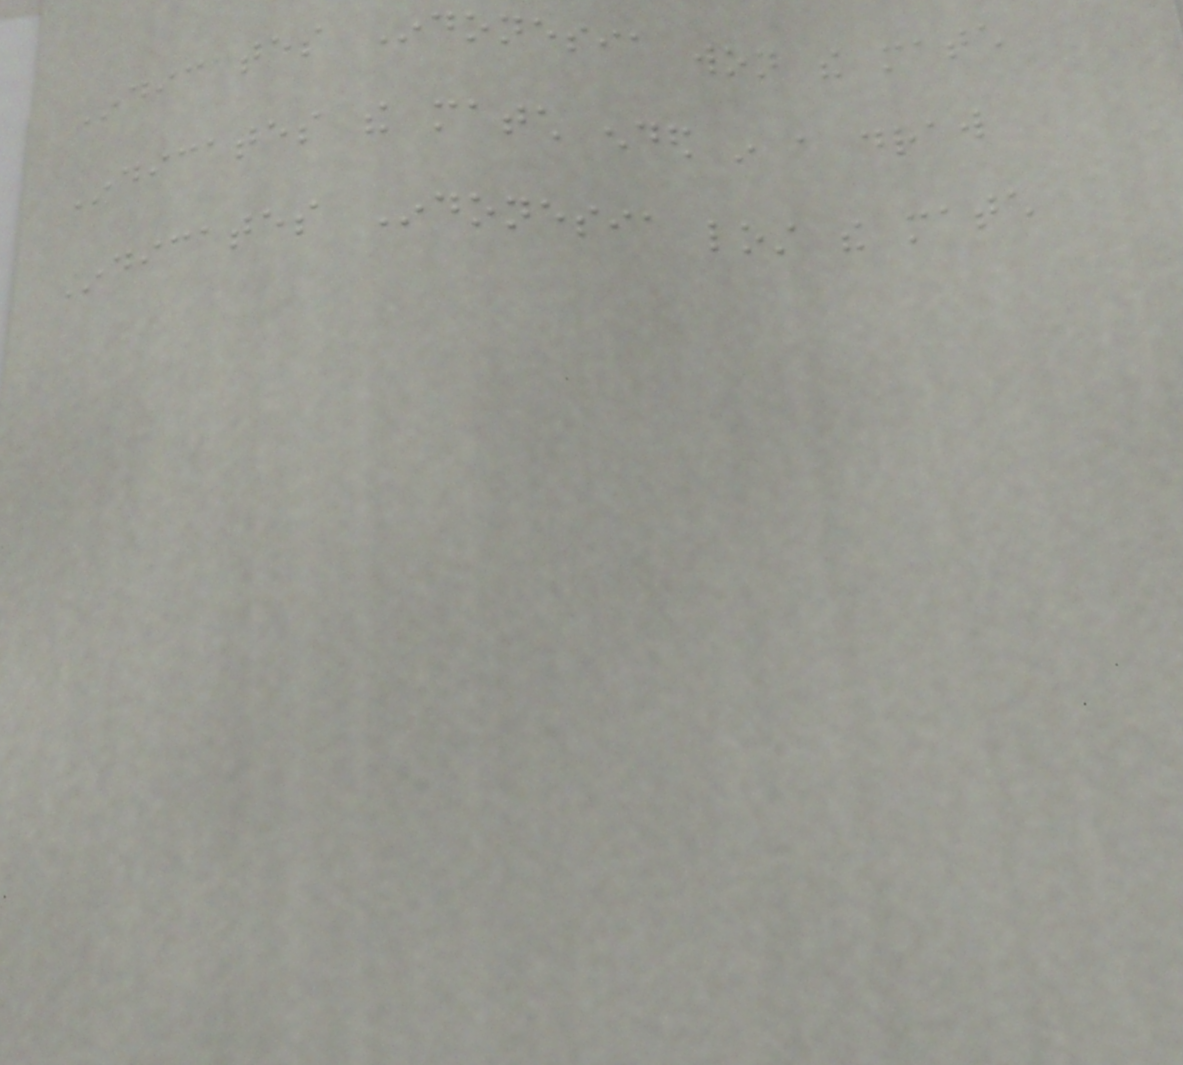Indicates Indonesia won the match
Indicates the match ended in a draw
Indicates Indonesia lost the match
